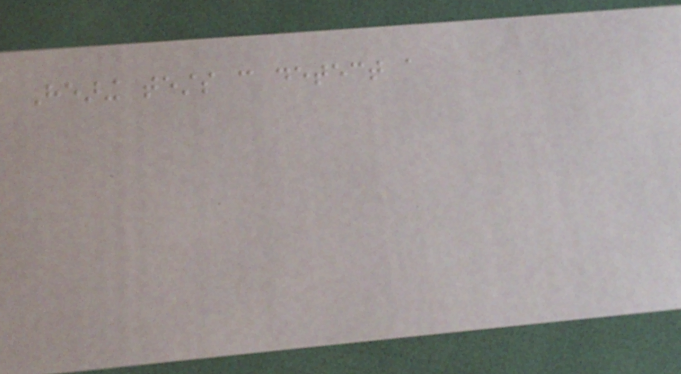Hearing tests can detect a
